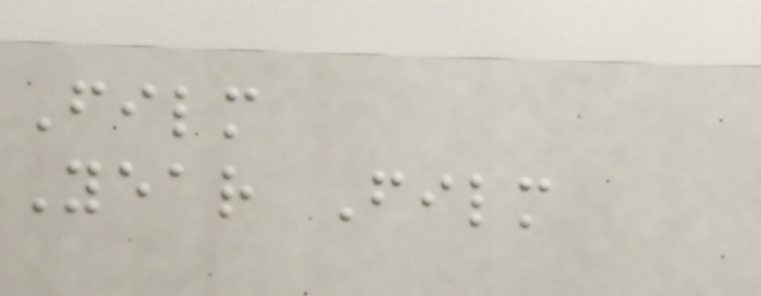Film
Year Film
